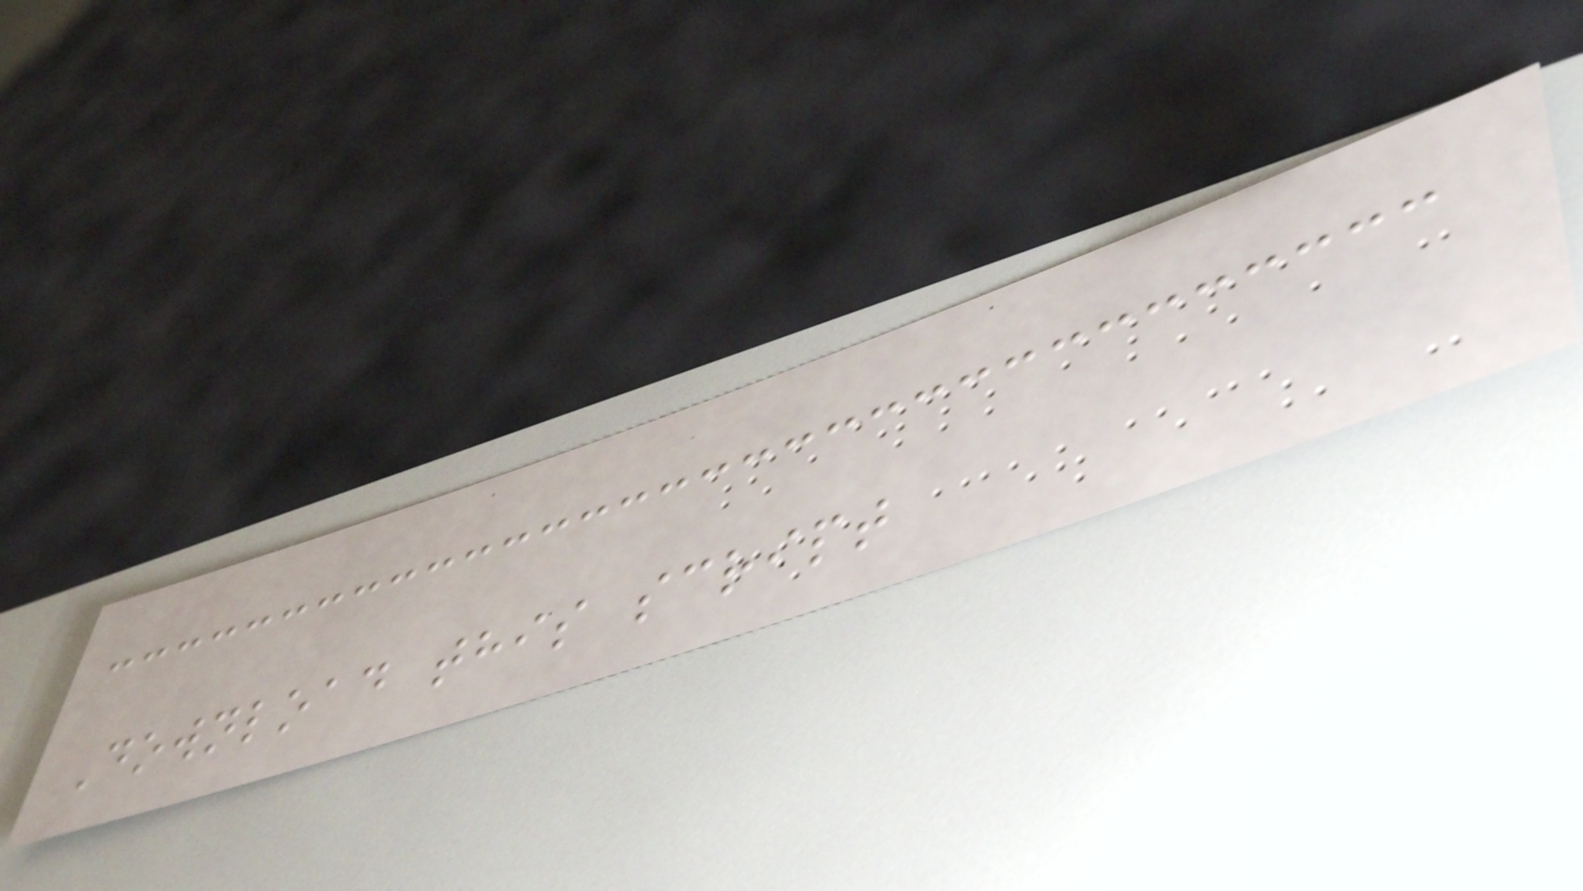Download this script
